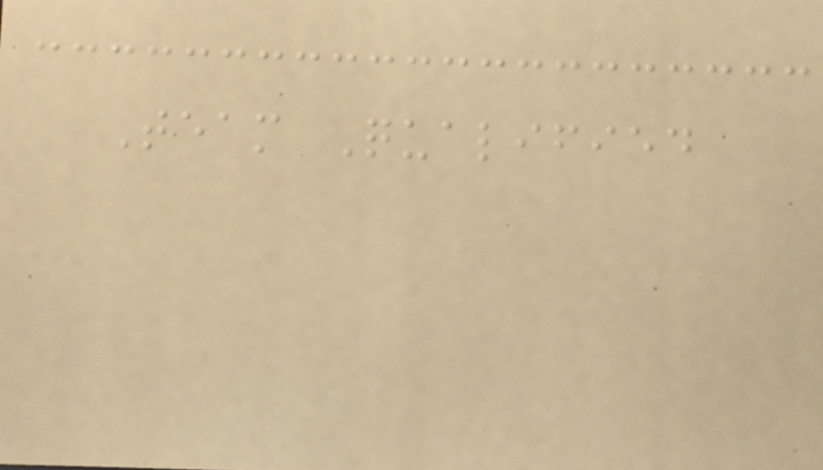Team Qualified
